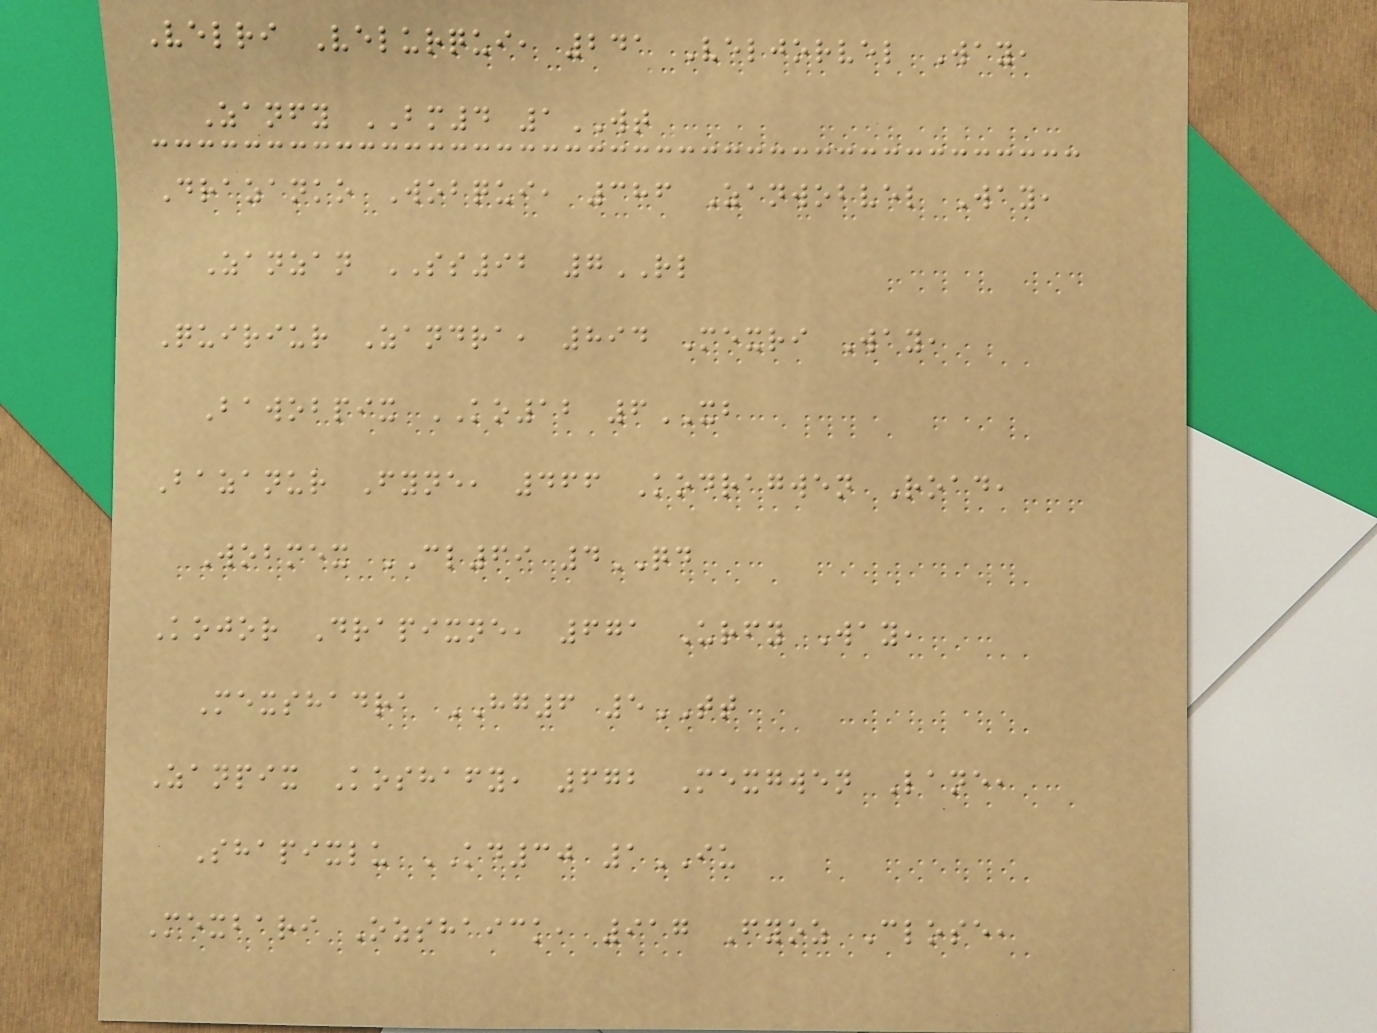Velri Velurqui, 241 Veljorvel Way,
Zanfy BM4 1WT
Drazanko Wobqui, 386 Zanwobvel Way,
Zanzan SS92 7RL
Quiriur Zandra, 894 Mexri Way,
Bawobpix KO12 6XB
Bazanur Fyne, 466 Kodragwen Road,
Wobmex CL69 4QD
Kojor Drapixne, 671 Urfy Way,
Mexshadra HG6 5TT
Zanpix Koshafy, 672 Mexgwen Lane,
Shapixlu KD30 1IU
Mexbari Ozshaick, 917 Fyoz Close,
